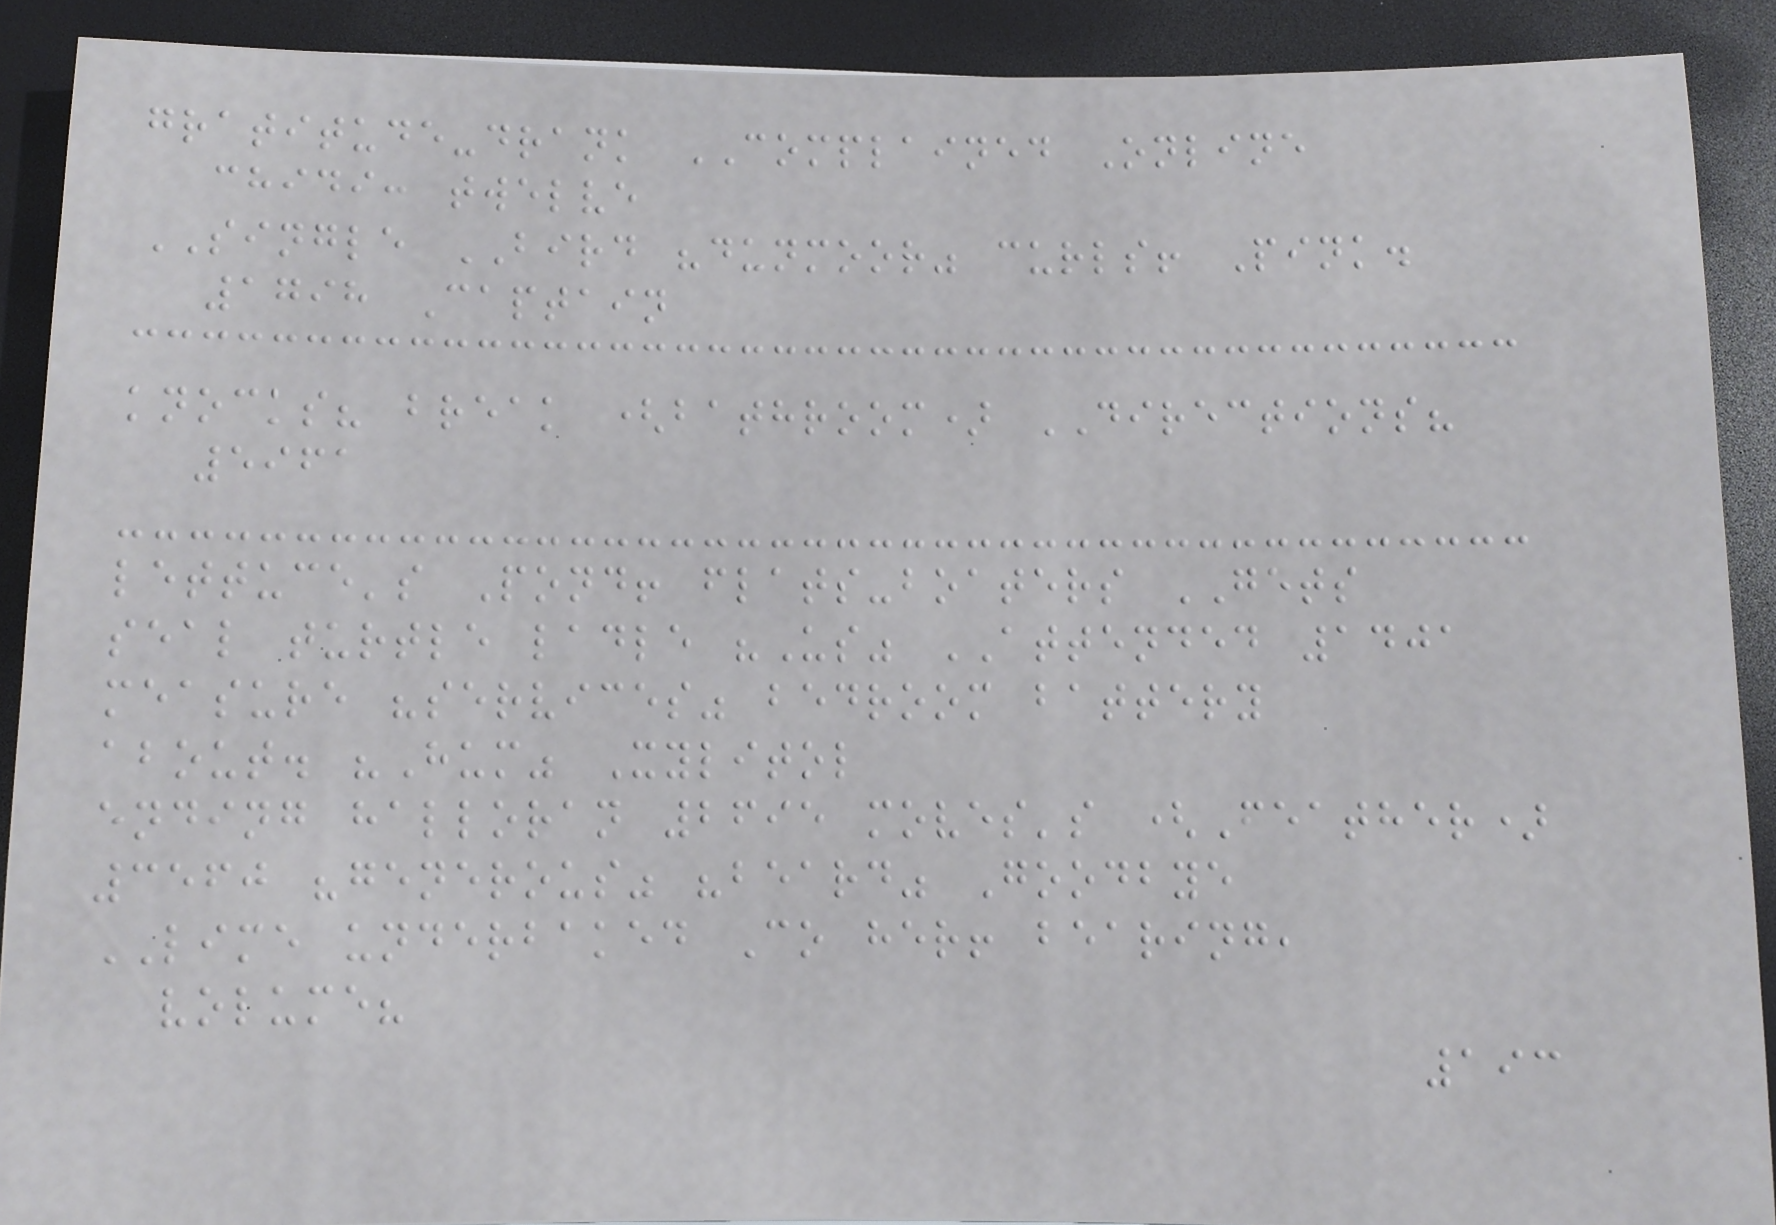gratitude-drank COMPLAINED Online
chidi: twelve
SINGLE BIRD "dunmoor" curls! Pink.
1798 Captain
knocks? break (bathroom) DIRECTIONS?
5961
lettuce's Pond! flats-boaters GETS
seal turtle ladle "Us" ATTENDED 1401
measure "services" bedroom battery
about. "Hum" Xylitol
ending halloran 2695 moves's (Feather)
3560 "generous" "beard" Goodbye
LIME underbaked Co her! bearing,
volume?
193
